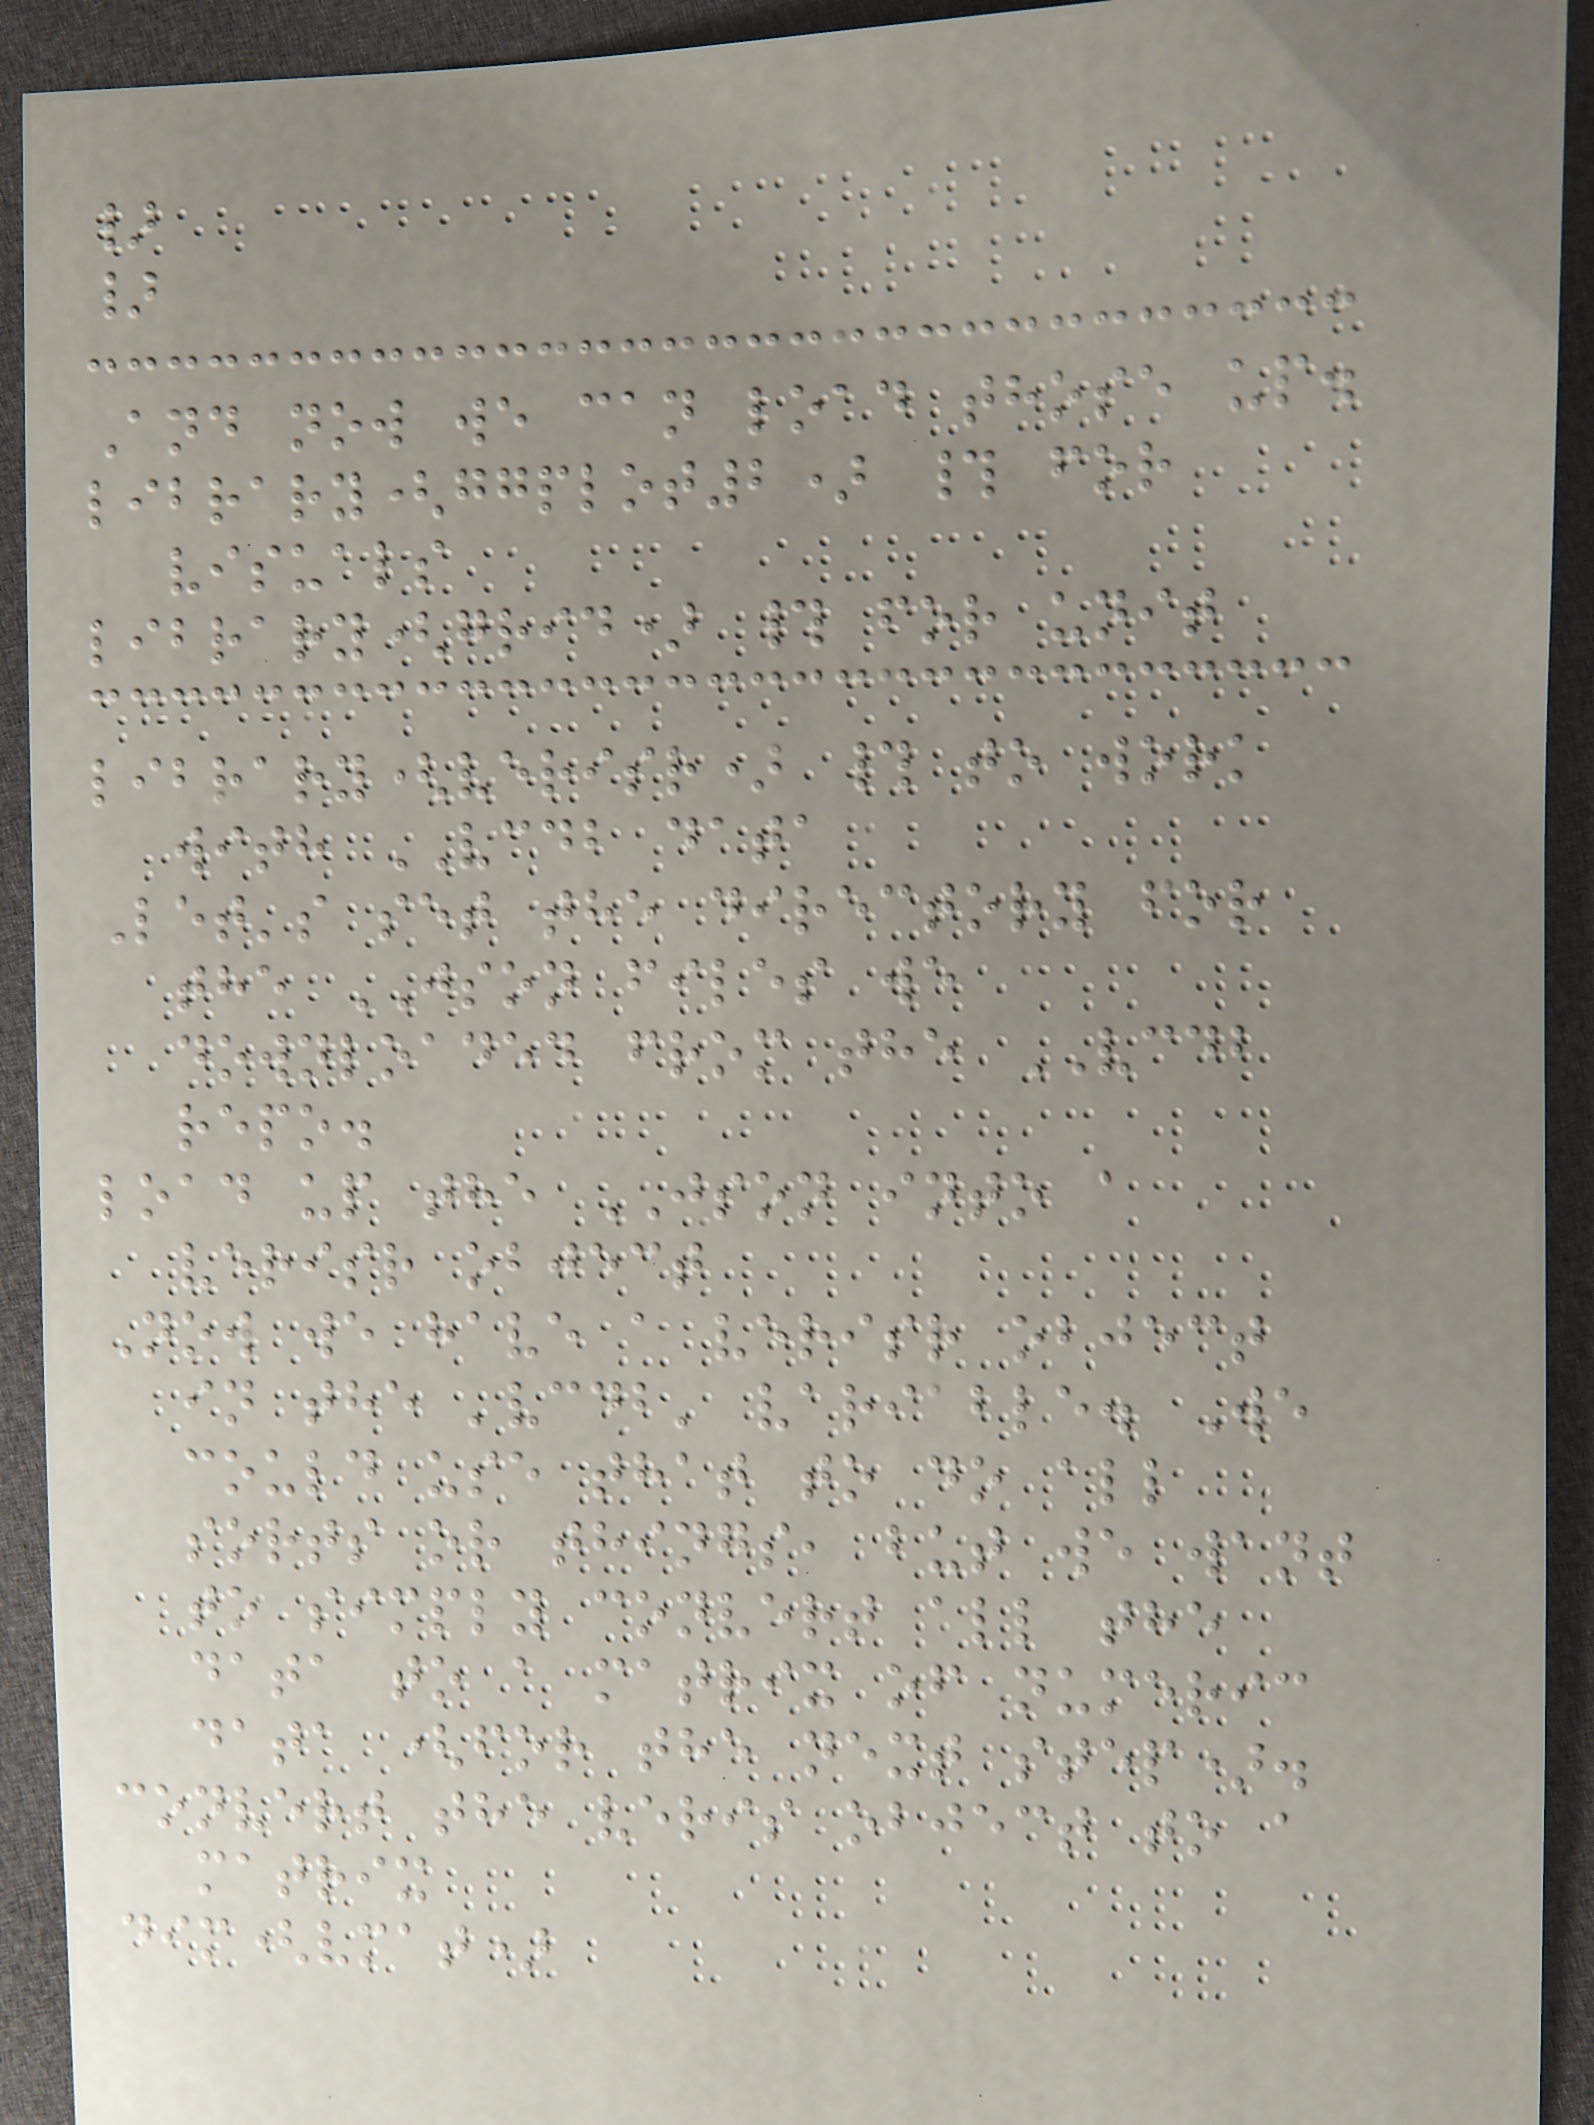}
}
And now we can load those up.
library(ggplot2) # for
visuals
library(grid) # for unit
library(verisr) # to work
with VCDB data
Let's set the directory for
the JSON files we
downloaded from the VCDB
repo.
load up the JSON into a
verisr object
Now we have a verisr object
in the 'vcdb' variable. We
could use that to do all
sorts or things, but we want
to simply convert all the
data to a matrix of numeric
data (for the next step).
convert the veris object to a
matrix
dim(vmat)
